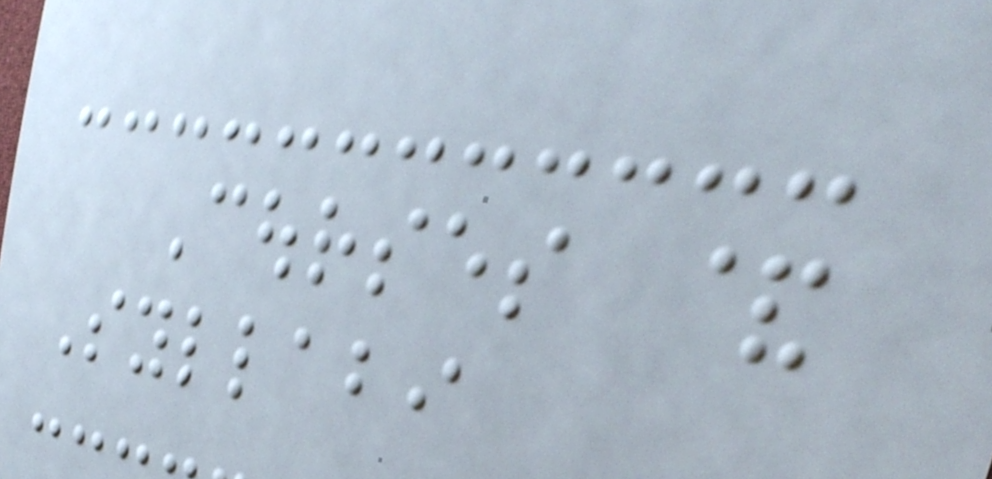Courses &
Syllabi
